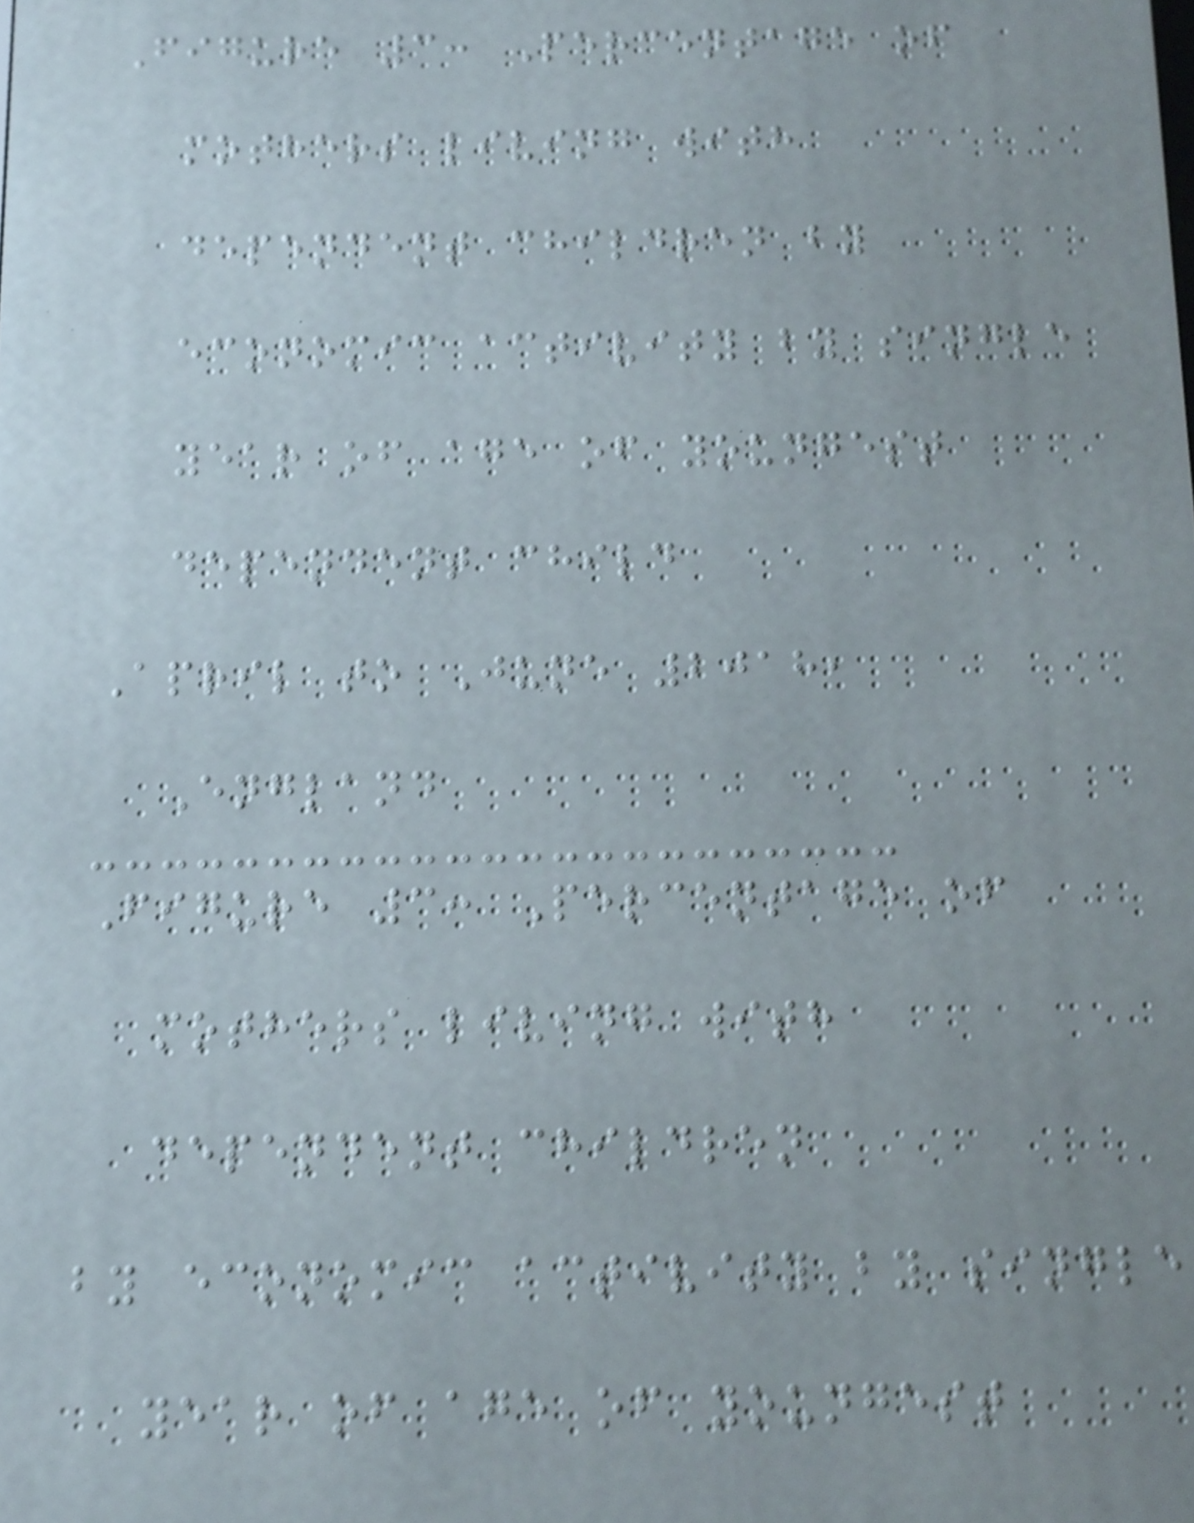Figure 3: Percentage of
mothers living with
dependent children by
economic activity by single
year of age of youngest
dependent child
April to June 2018,
England
Figure 3: Percentage of
mothers living with
dependent children
by economic activity by single
year of age of youngest
